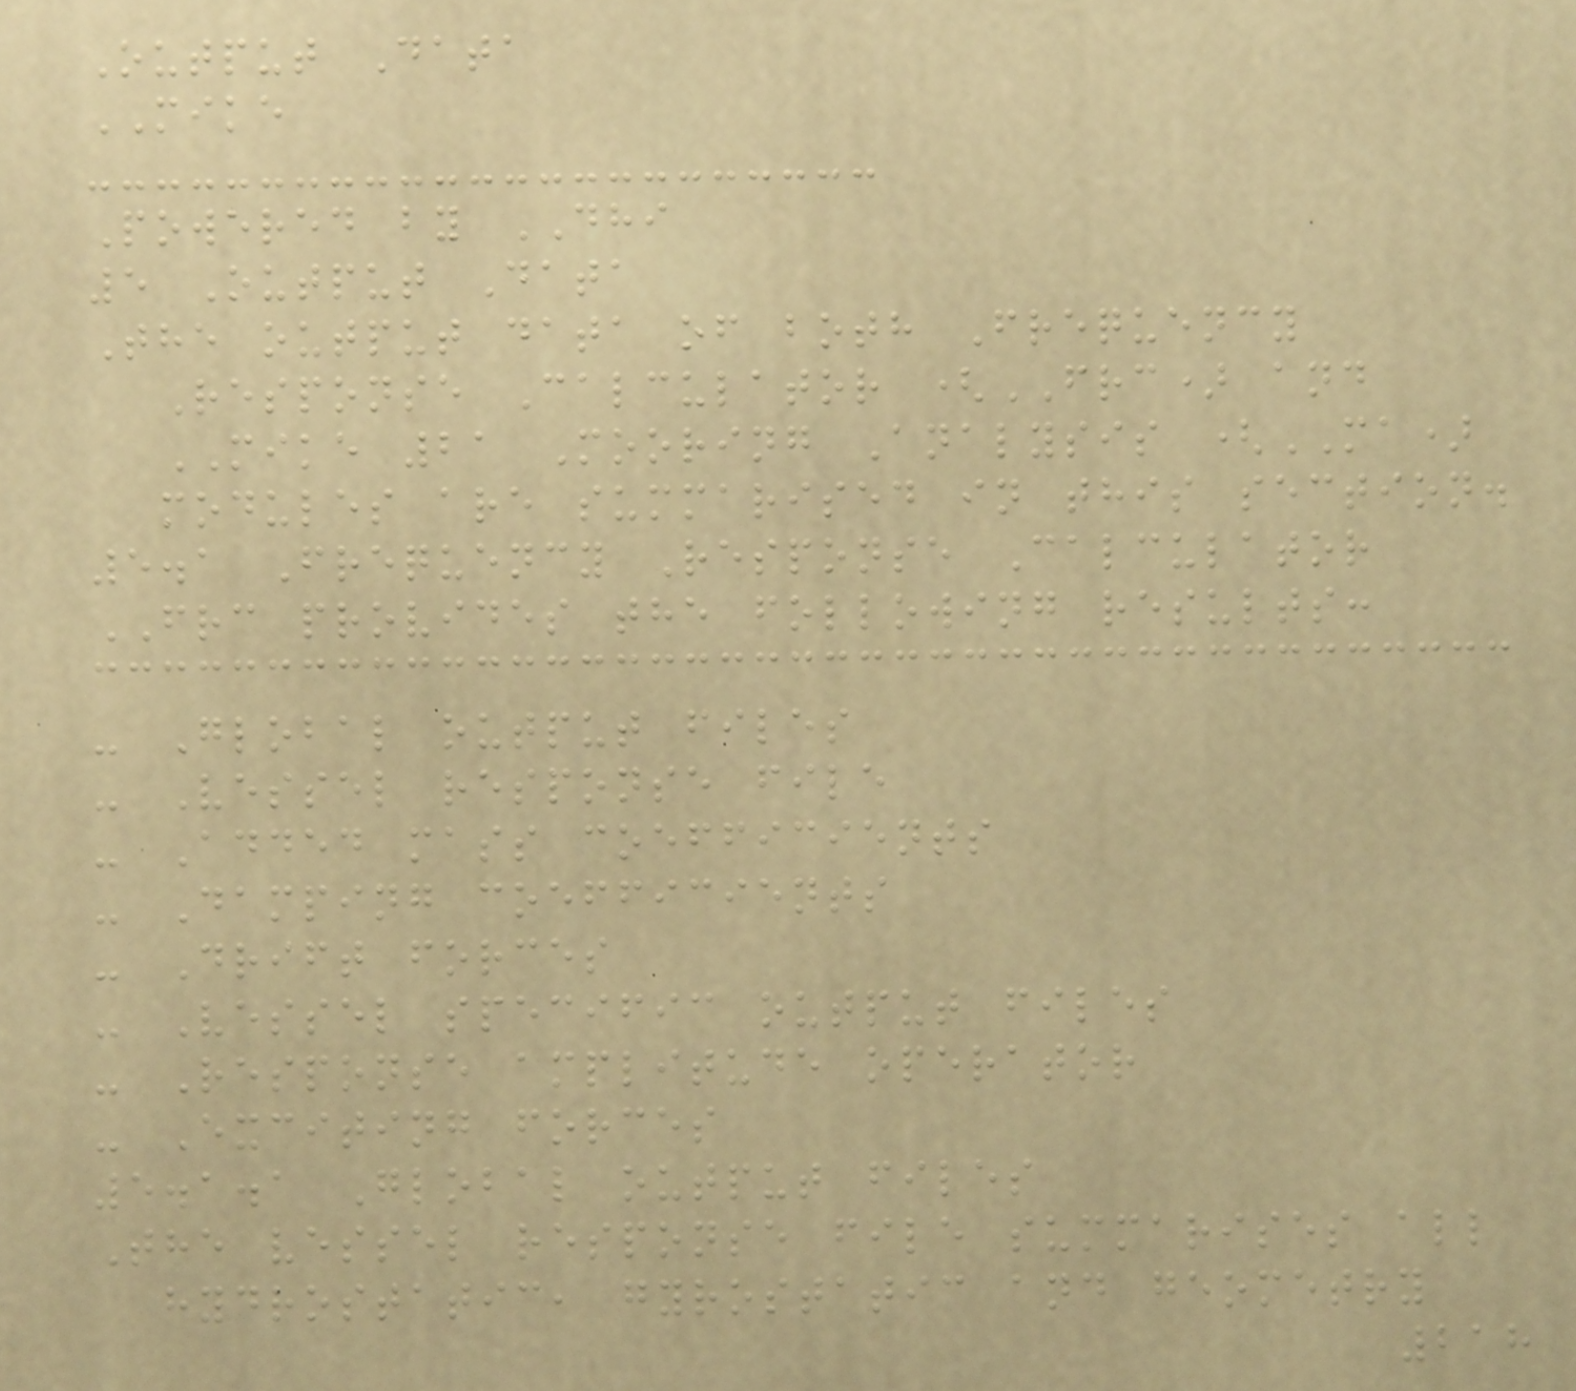Output Data
MIKE
Powered by DHI
5 Output Data
The output data of both Frequency
Response Calculator (FRC) and
MIKE 21 Mooring Analysis (MA)
modules are summarised in this section.
5.1 Frequency Response Calculator
FRC provides the following results:
- Global output files
- Vessel response file
- Added mass coefficients
- Damping coefficients
- Drift forces
- Vessel specific output files
- Response amplitude operator
- Exciting forces
5.1.1 Global output files
The vessel response file summarises all
hydrostatic, gyrostatic and geometry
218
